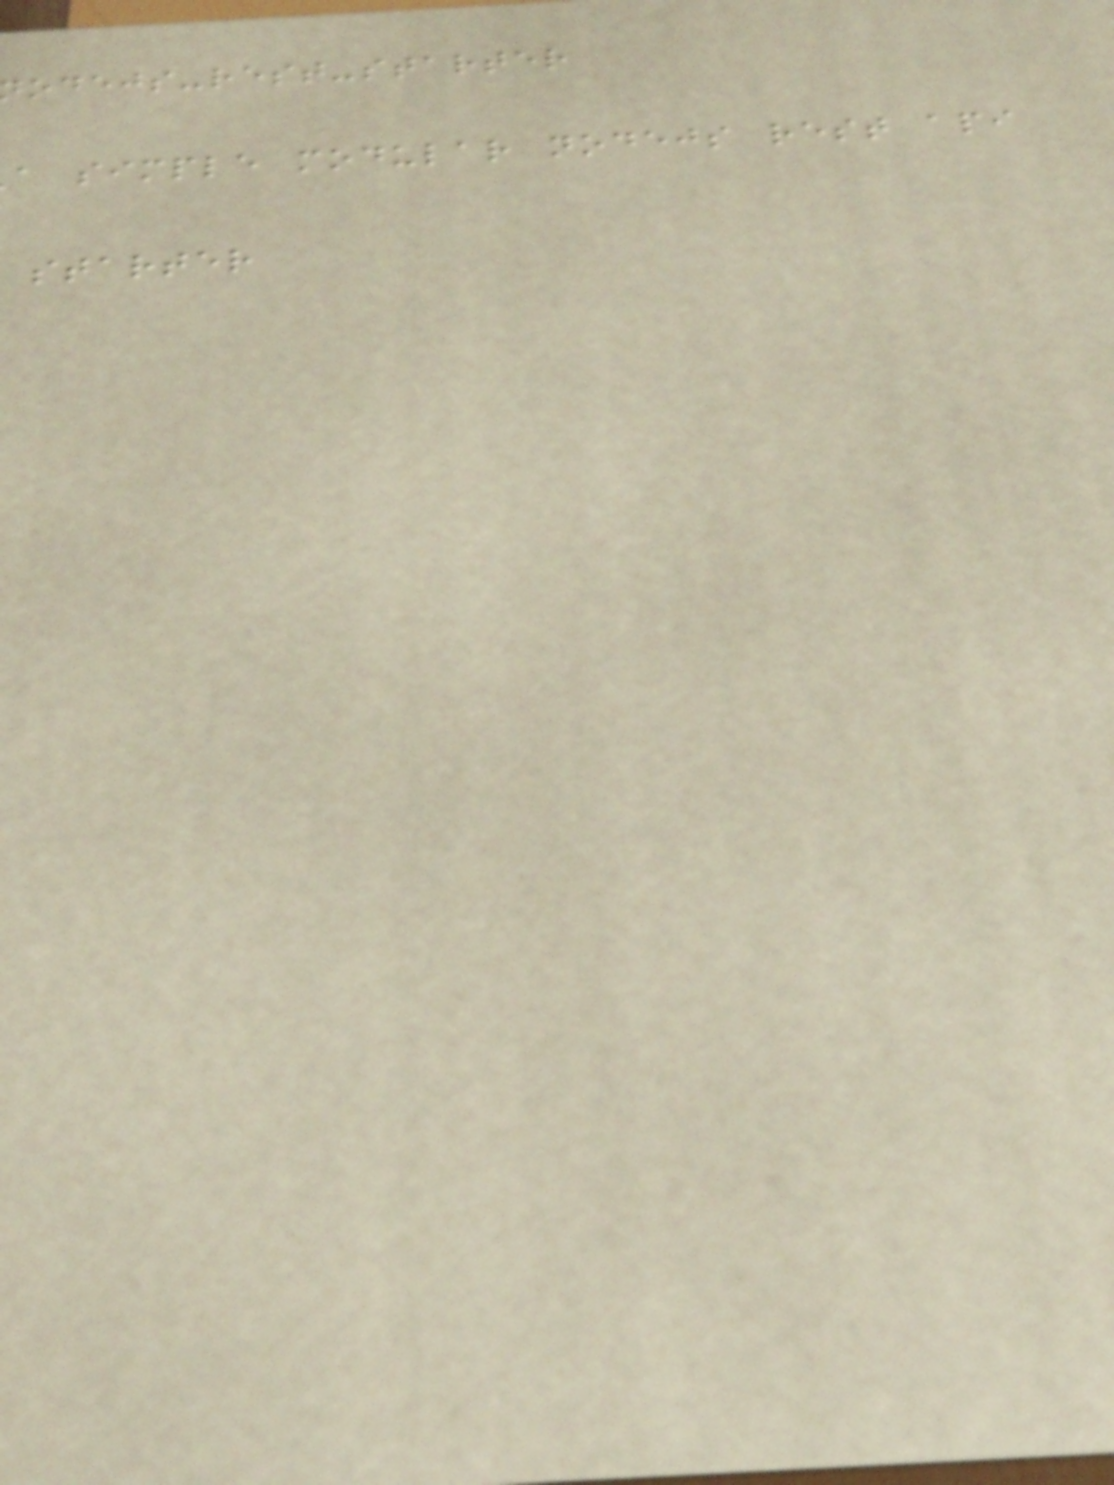odejs-rest-starter
a simple modular nodejs rest api
starter
